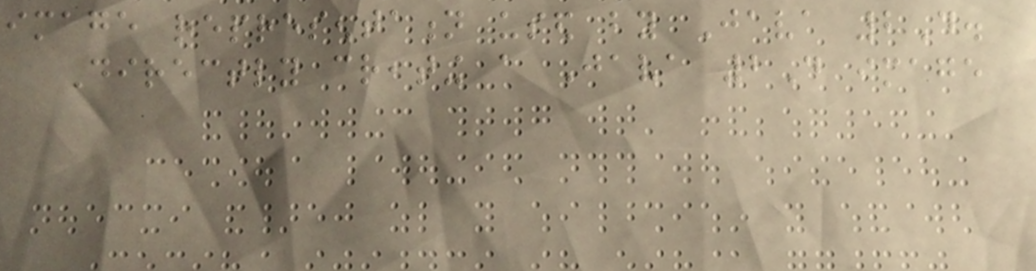image representation used by Java 2D.
Directly creating a Java 2D image
